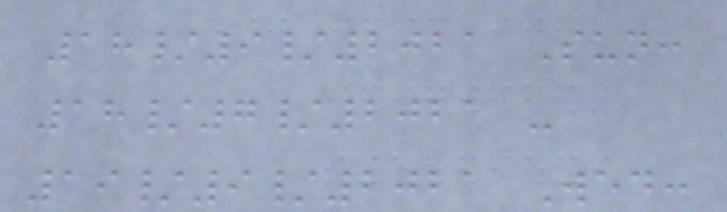18/9/2021 Sun:
18/7/2021 -
19/9/2021 Wed:
